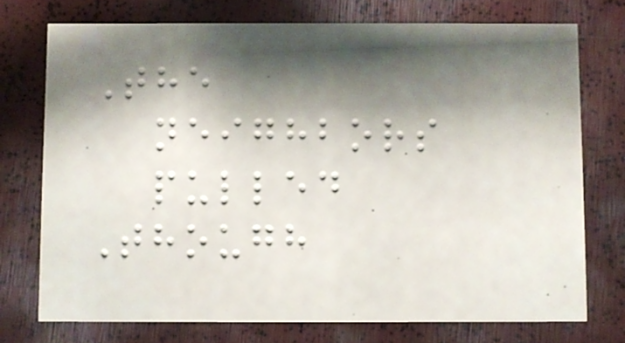The
neighbors
pulled
Though
